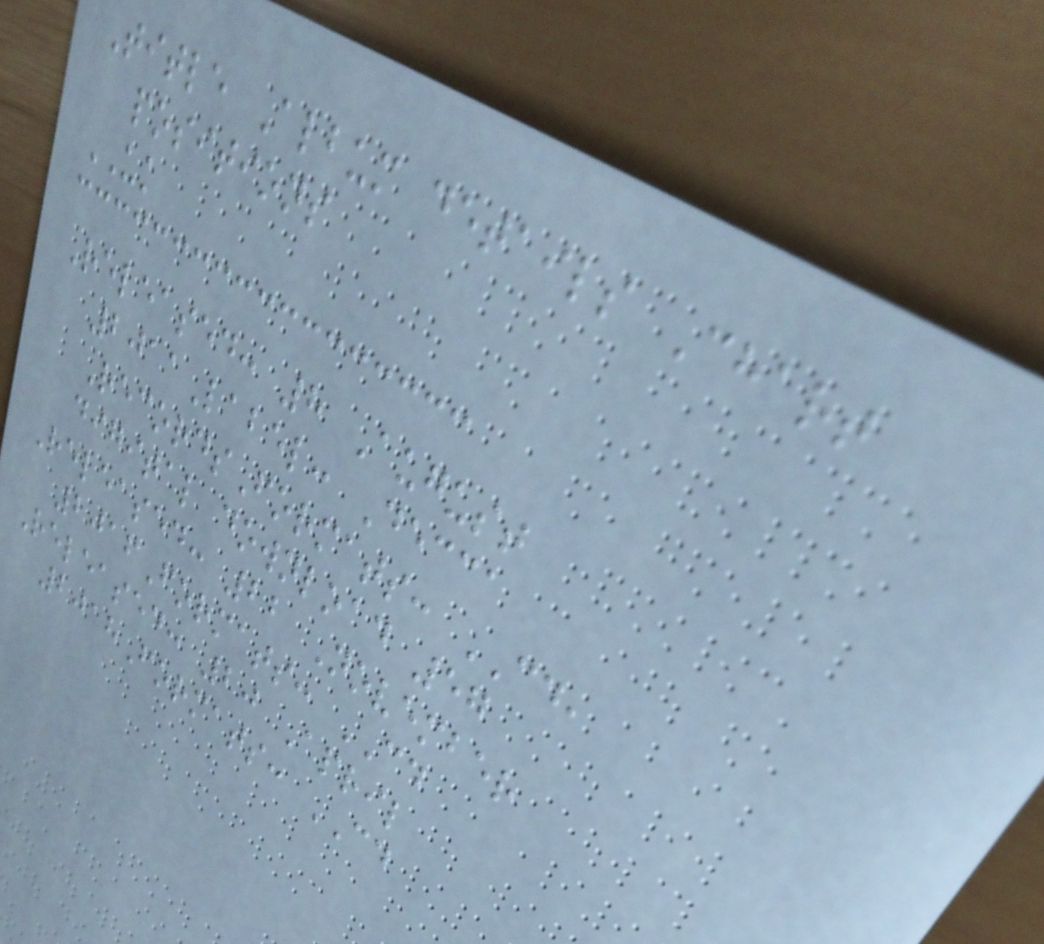Title Album details Chart
positions
UK
Released: 8 August
2011Label: Decca
RecordsFormats: CD,
digital download 57
Released: 22 November
2016Formats: CD
Released: 20 April
2018Formats: CD
